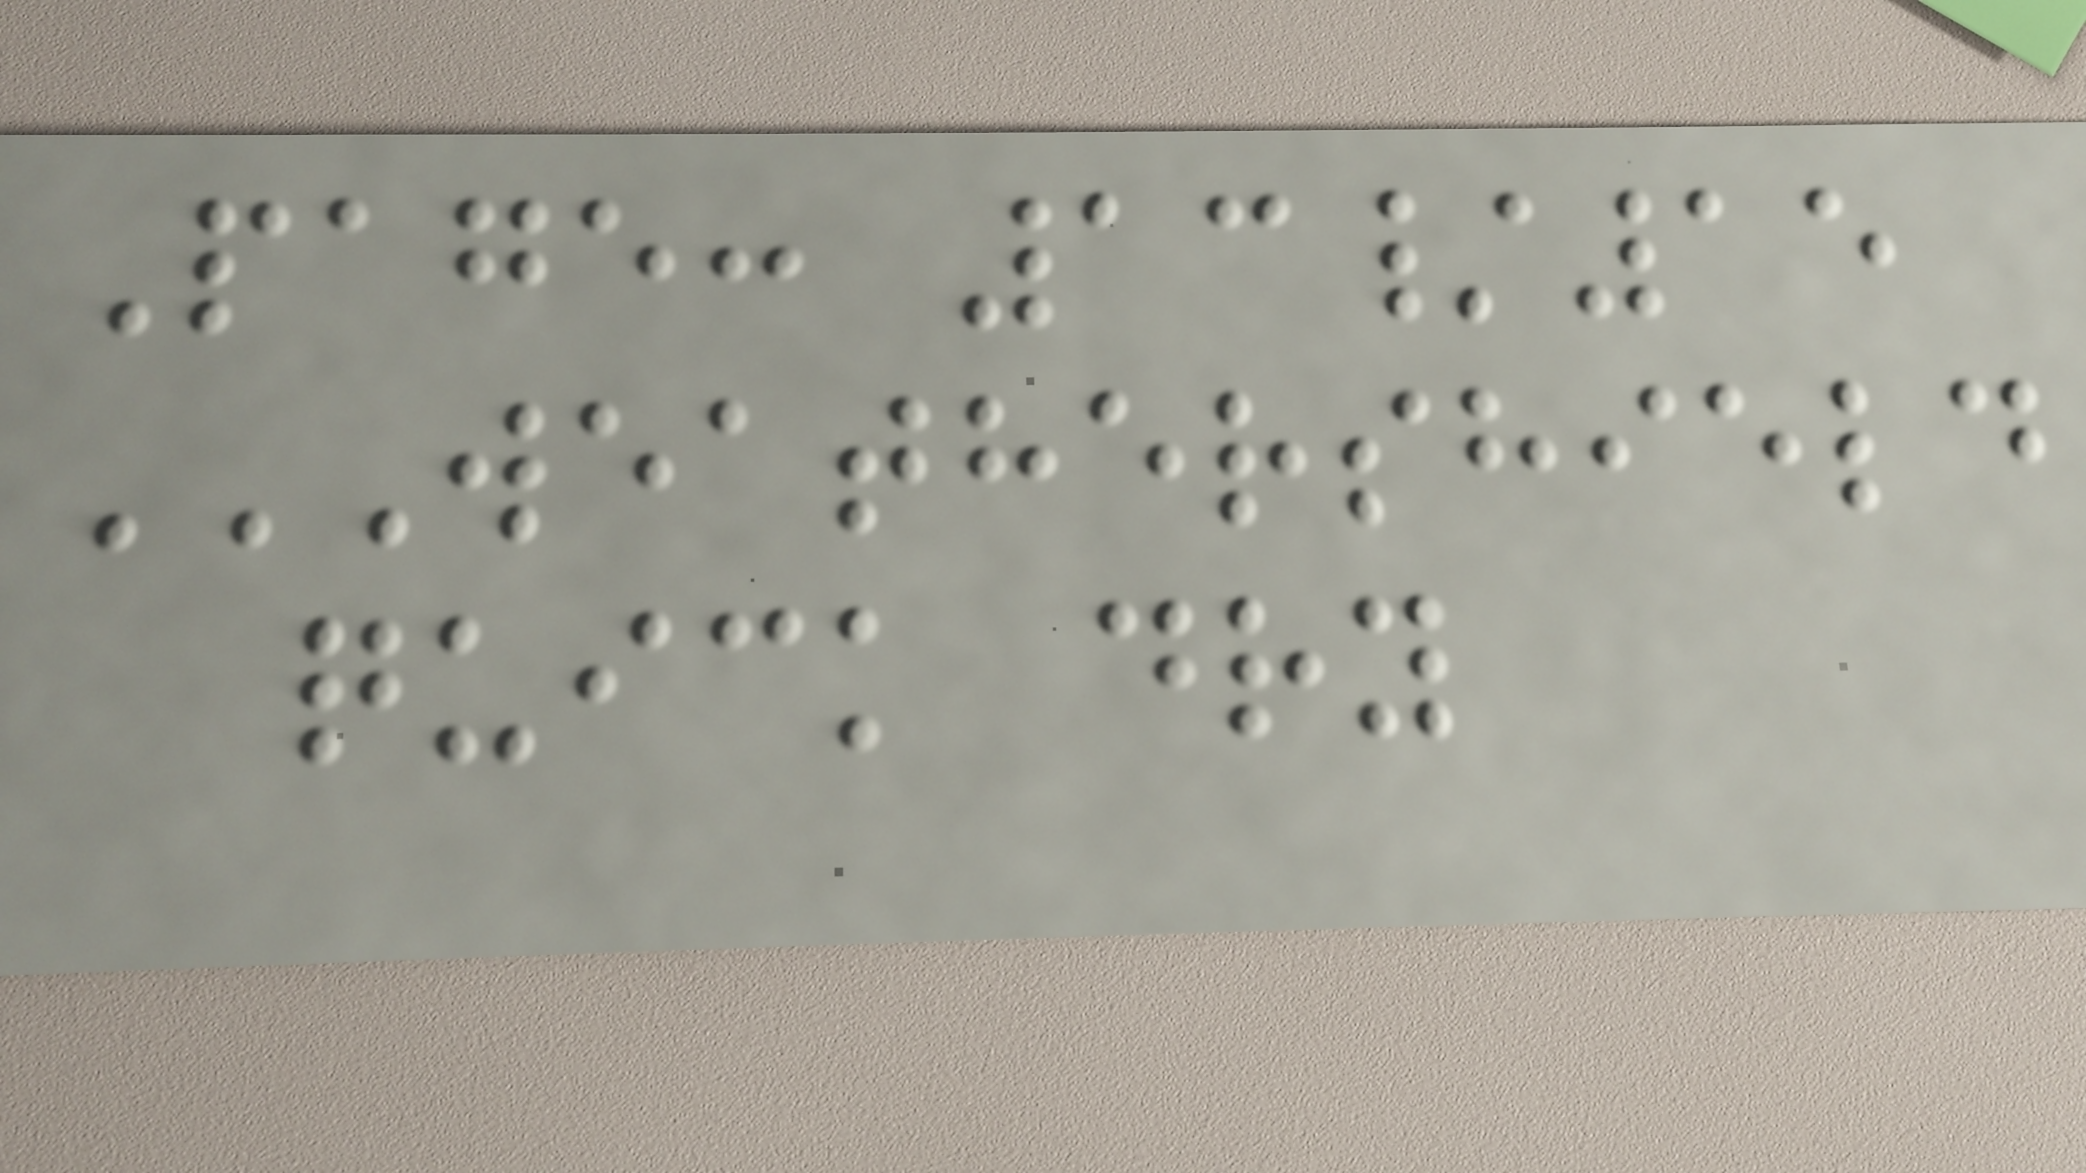Page: 13/15
WEATHERSHIELD
QUICK DRY
